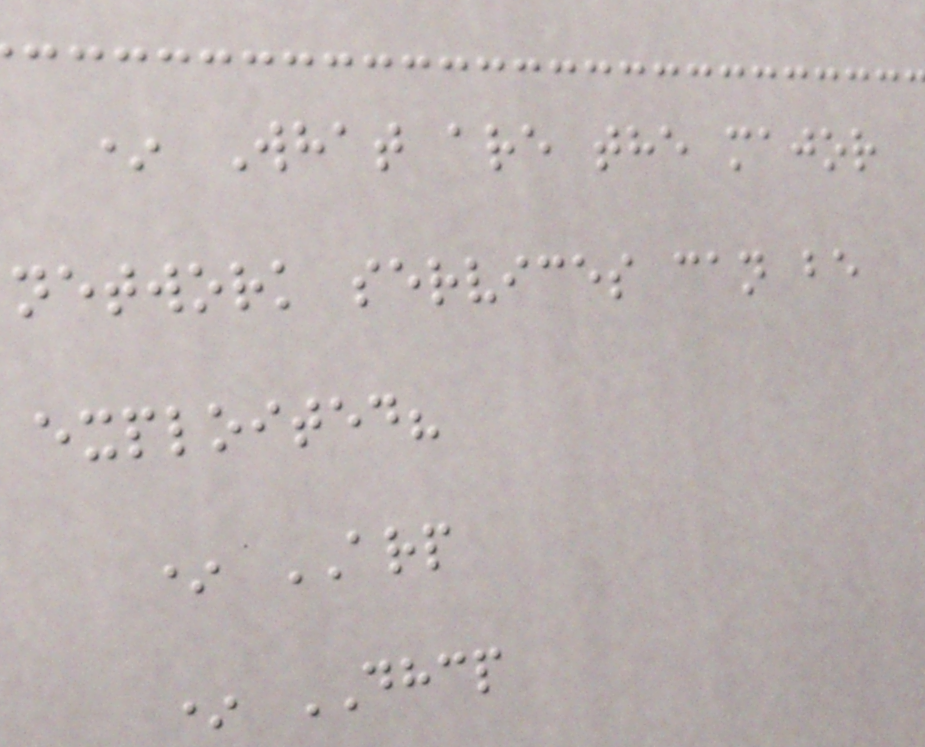* What are the major
network services can be
exploited?
* ARP
* DHCP
